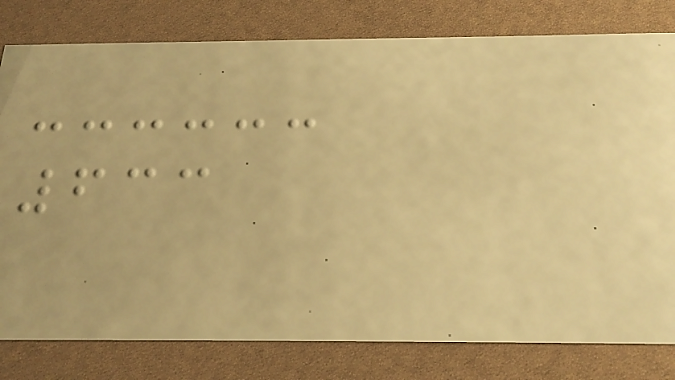633
